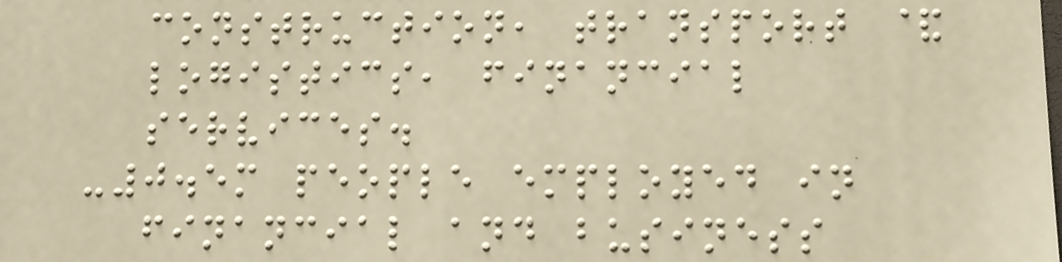construction, transport &
logistics, financial
services.
-0.5m people employed in
financial and business
